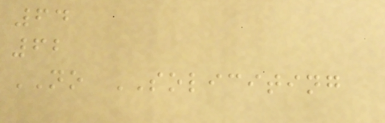64
62
NO SOLICITING
